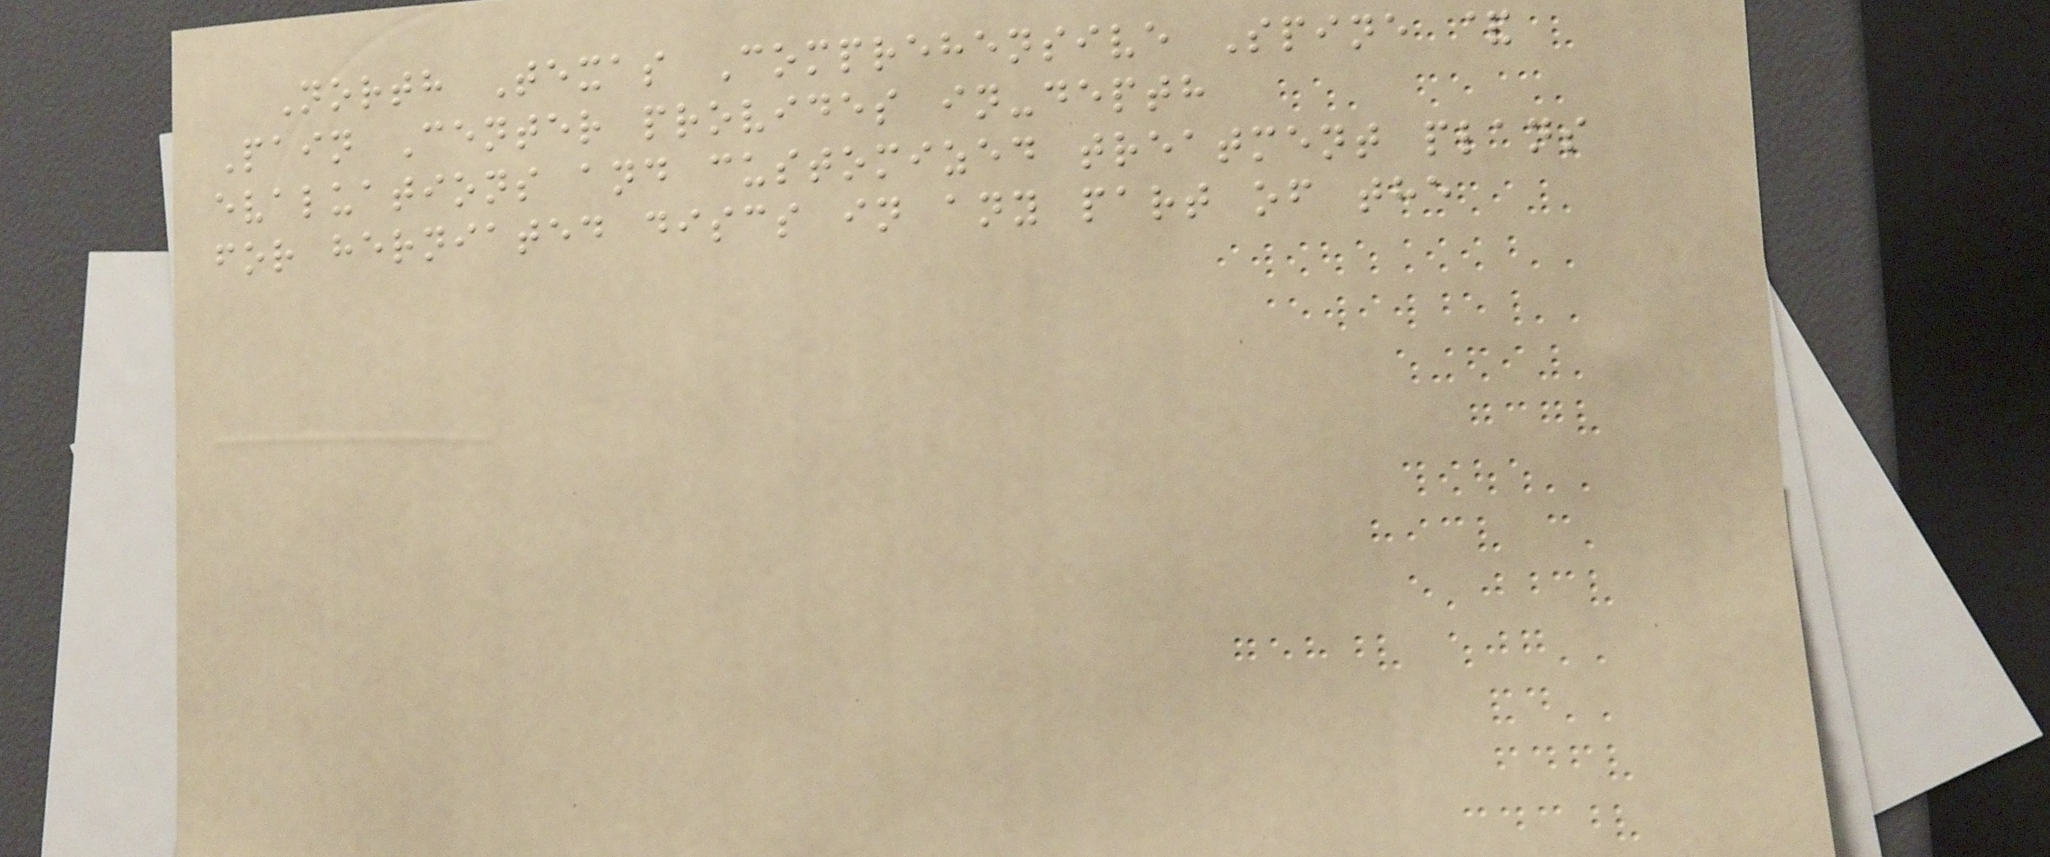North Texas Comprehensive Spine &
Pain Center provides in-depth
evaluations and customized treatment plans
for herniated discs in any part of the
